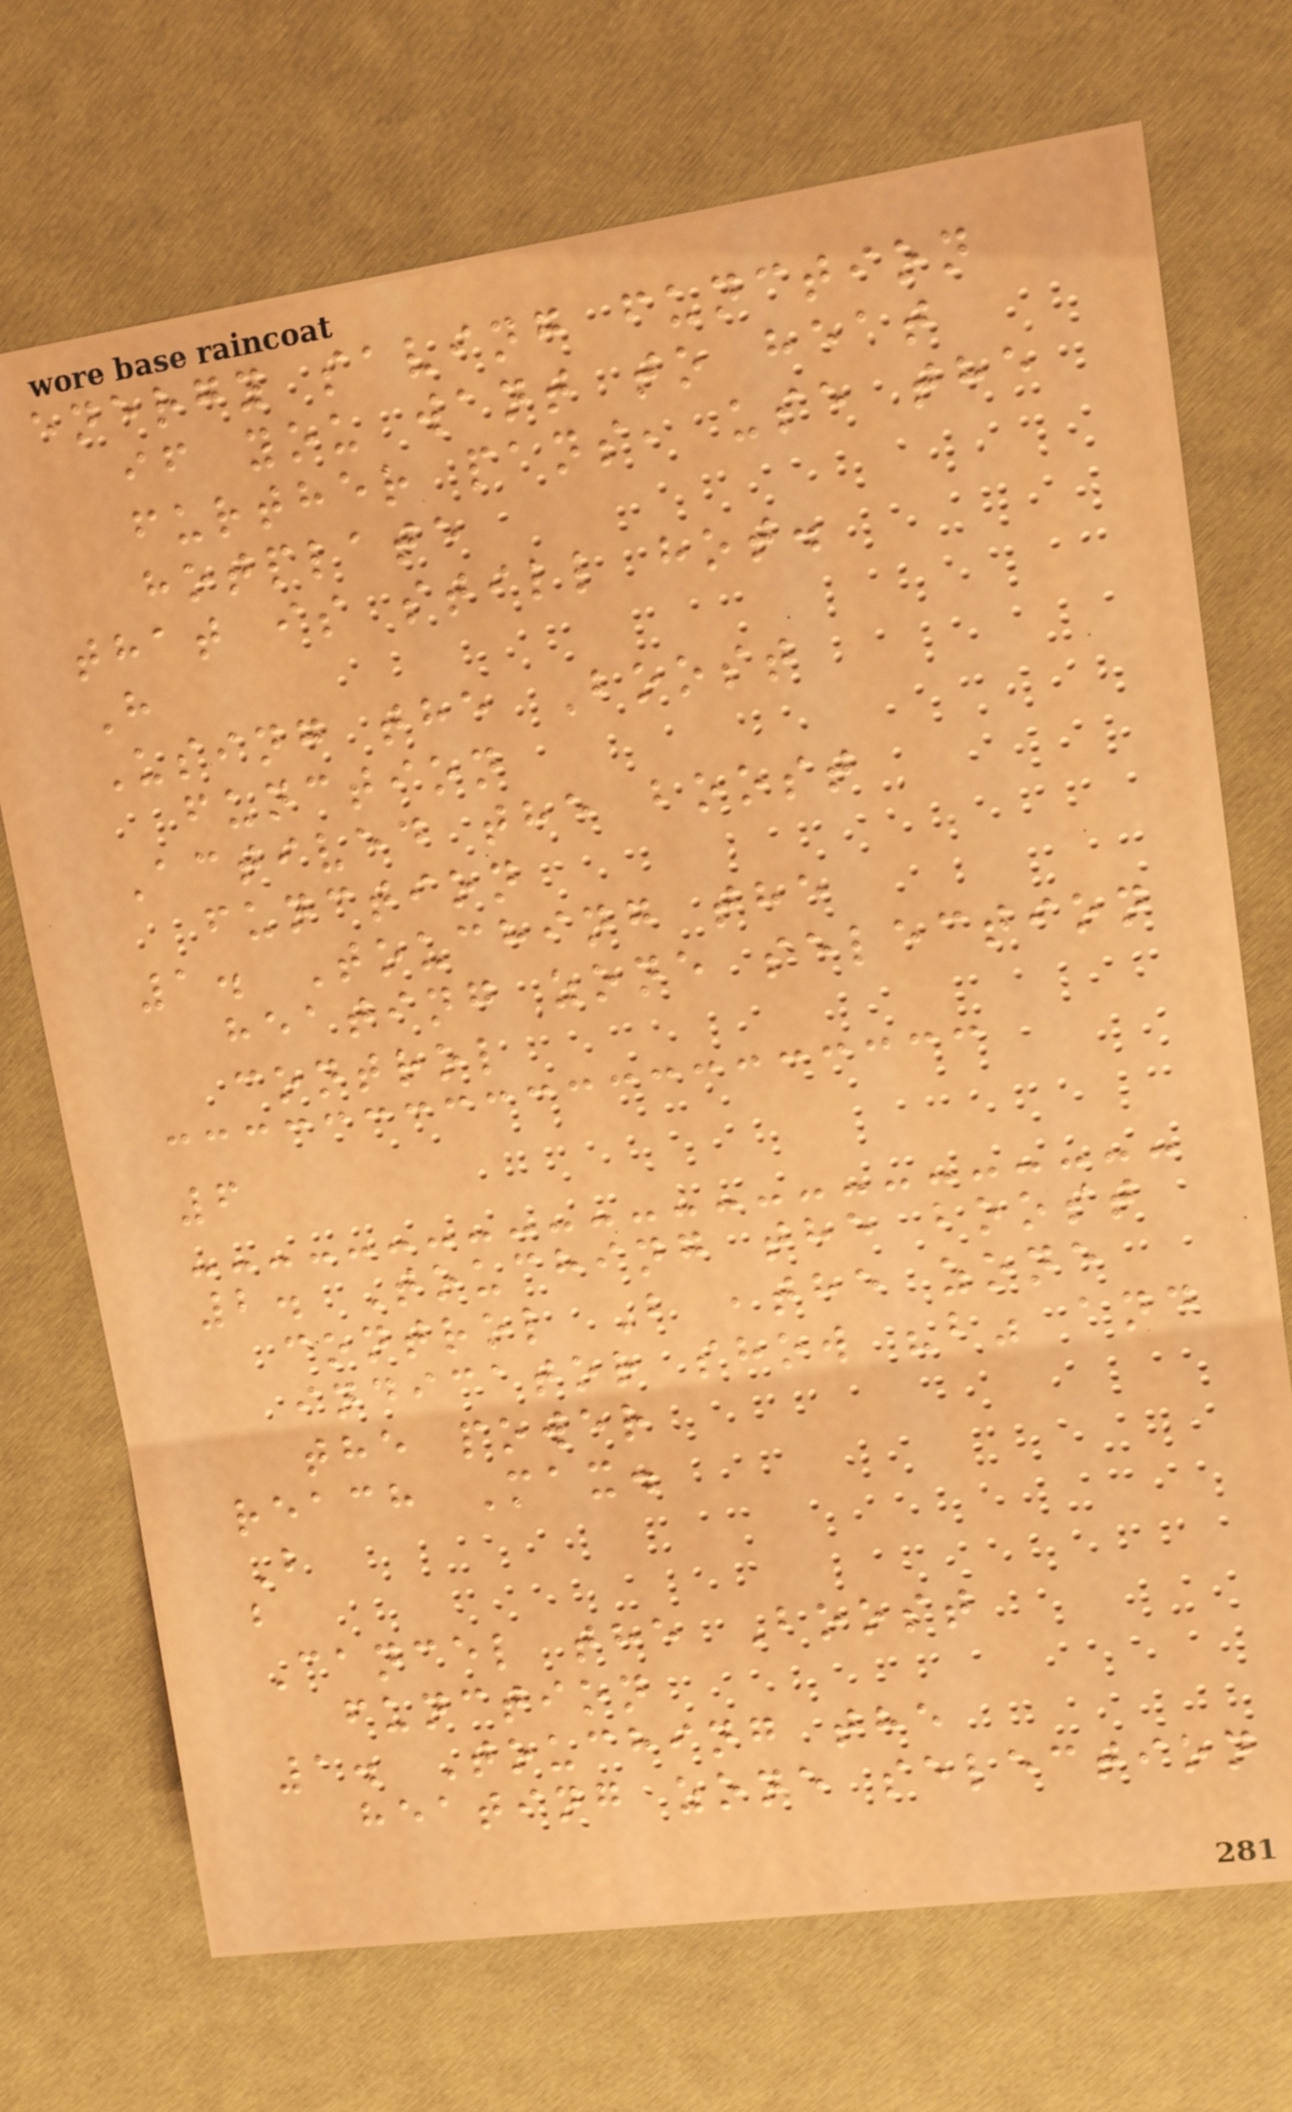energy saving function
if you want to heat
further pans, use the
hotplate
that is still hot.
H
Using the Boost
function
Actived the boost
function
1. Touching the
heating zone selection
control
6
2. Touching the boost
control B ,the zone
indicator show "b" and
the power
reach Max.
B
b
Cancel the Boost
function
1. Touching the
heating zone selection
